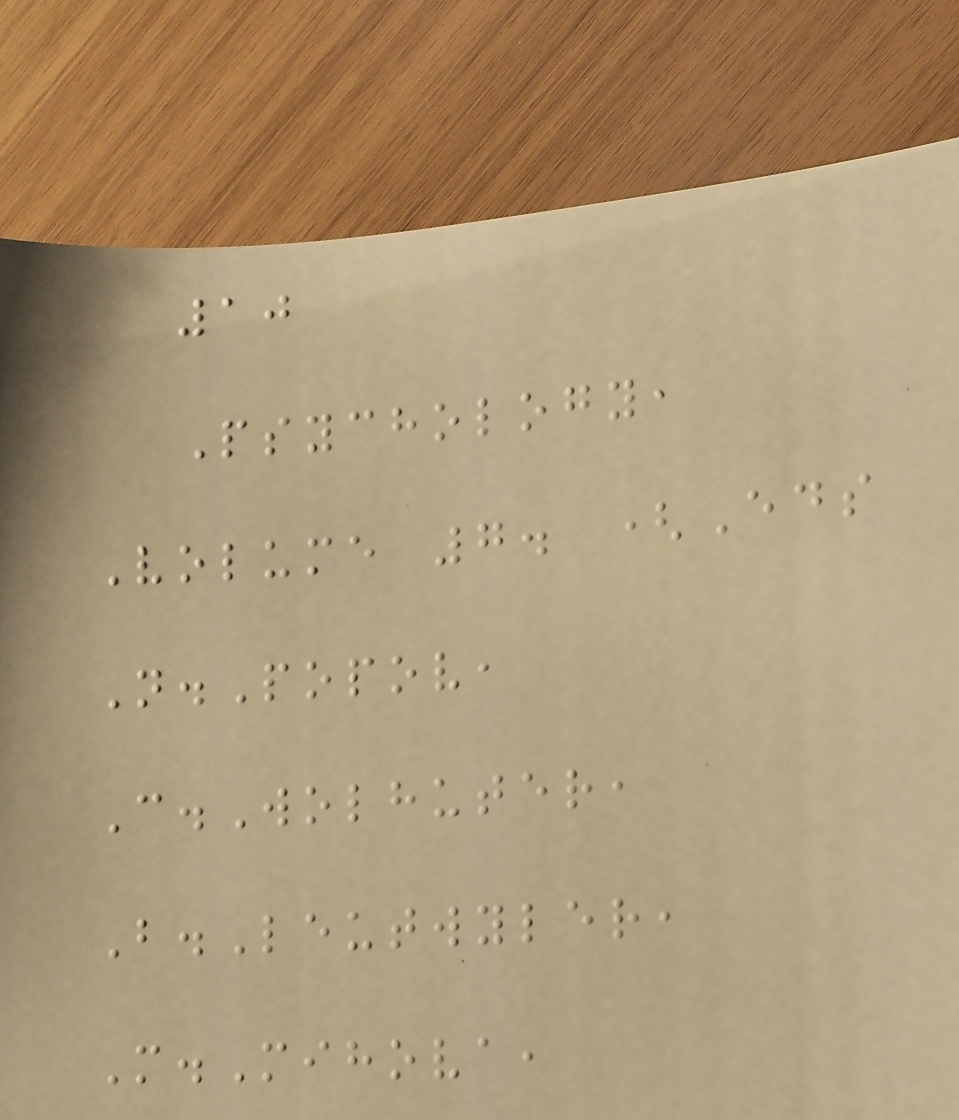10
Psychology,
Volume 7. (Eds
N.Popov,
C.Wolhuter,
B.Leutwyler,
M.Mihova,
